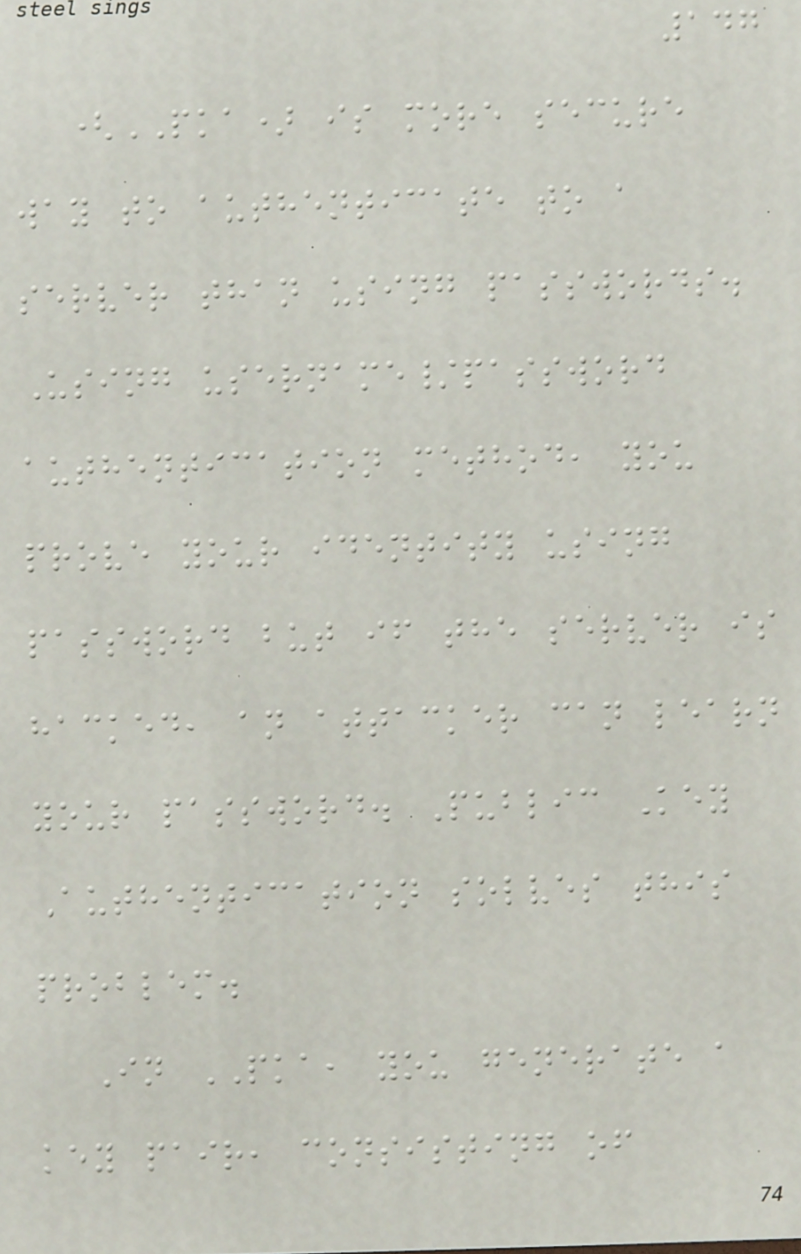147
(PKA) is more secure
way to authenticate to a
server than using passwords.
Using username/password
authentication method, you
prove your identity using
password but if the server is
hacked, an attacker can learn
your password. Public Key
Authentication solves this
problem.
In PKA, you generate a
key pair, consisting of
